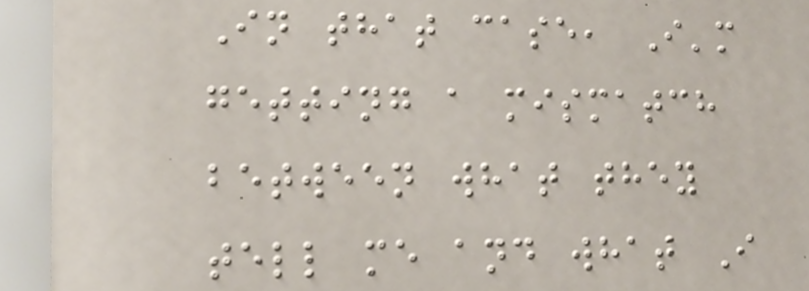In that case, I'm
getting a mismatch
between what they
tell me and what I
